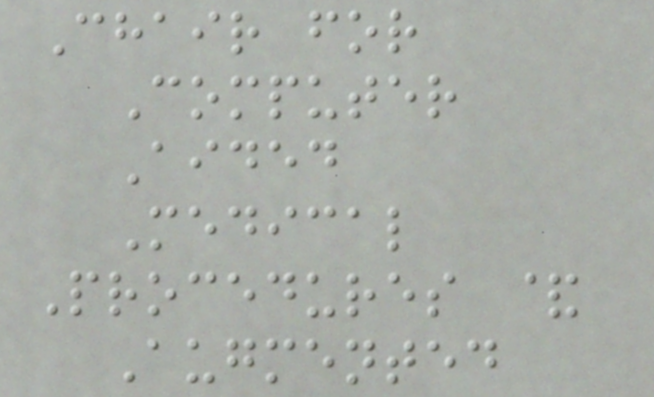Chair for
Computer
Aided
Medical
Procedures &
Augmented
